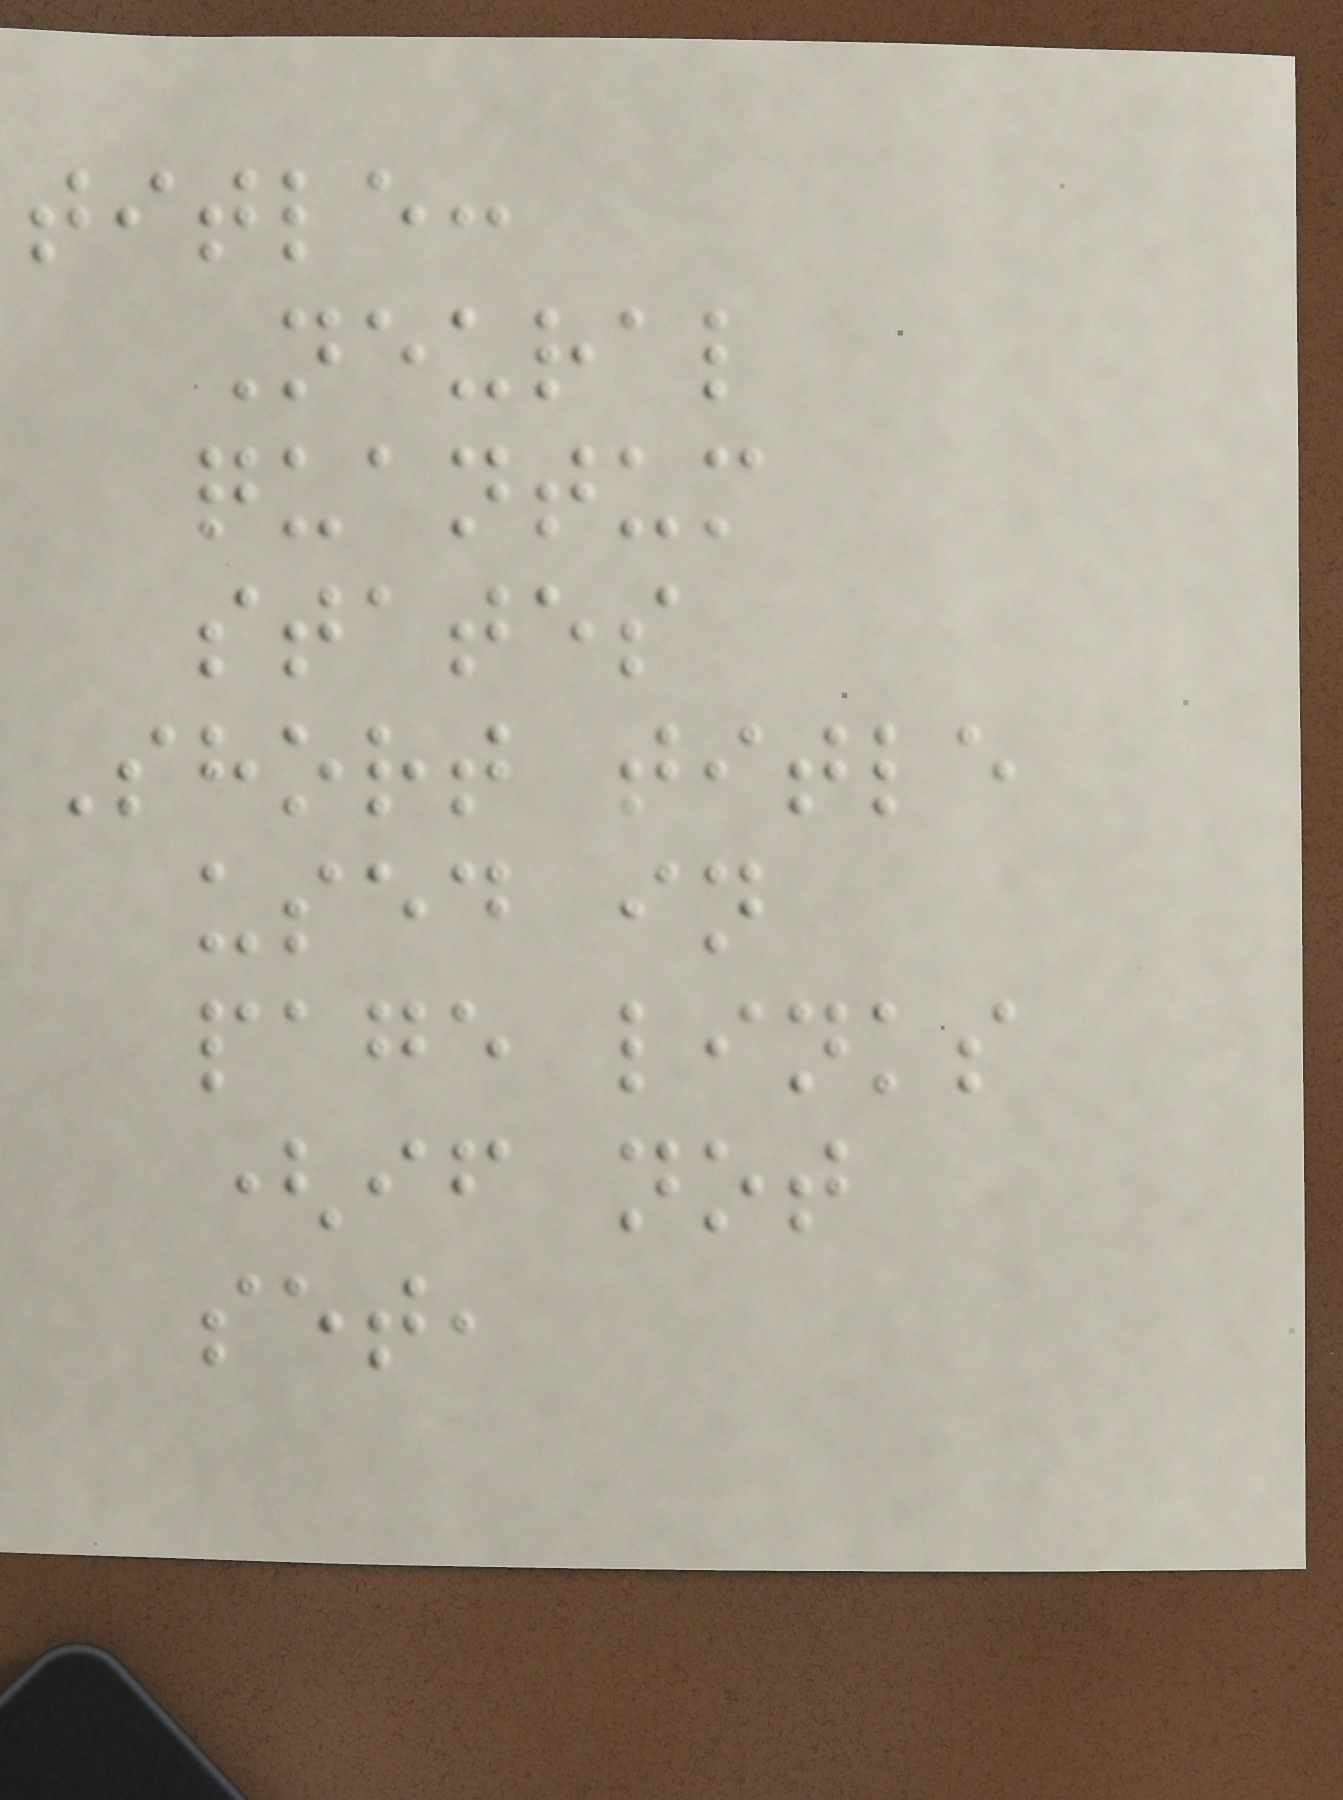title:
Neural
quantum
states
Short title
used in
page links
(if not
set,
